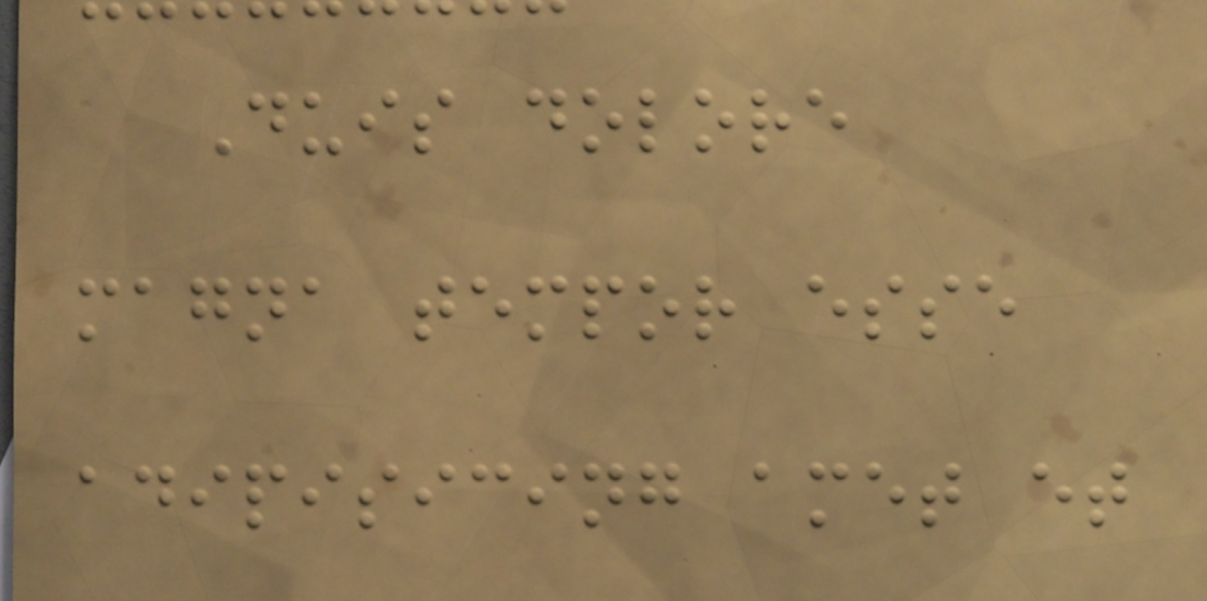Duis dolore
magna tempor esse
adipisicing amet et
